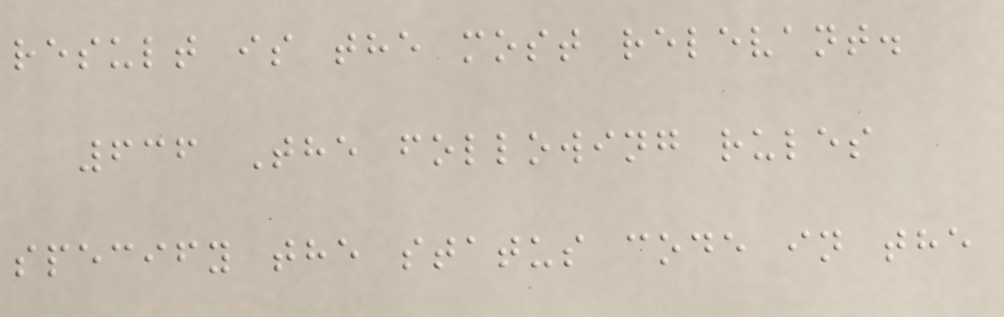result is the most relevant.
636 The following rules
specify the status code in the
